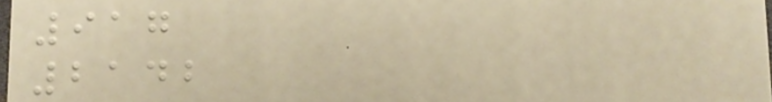917
2142
